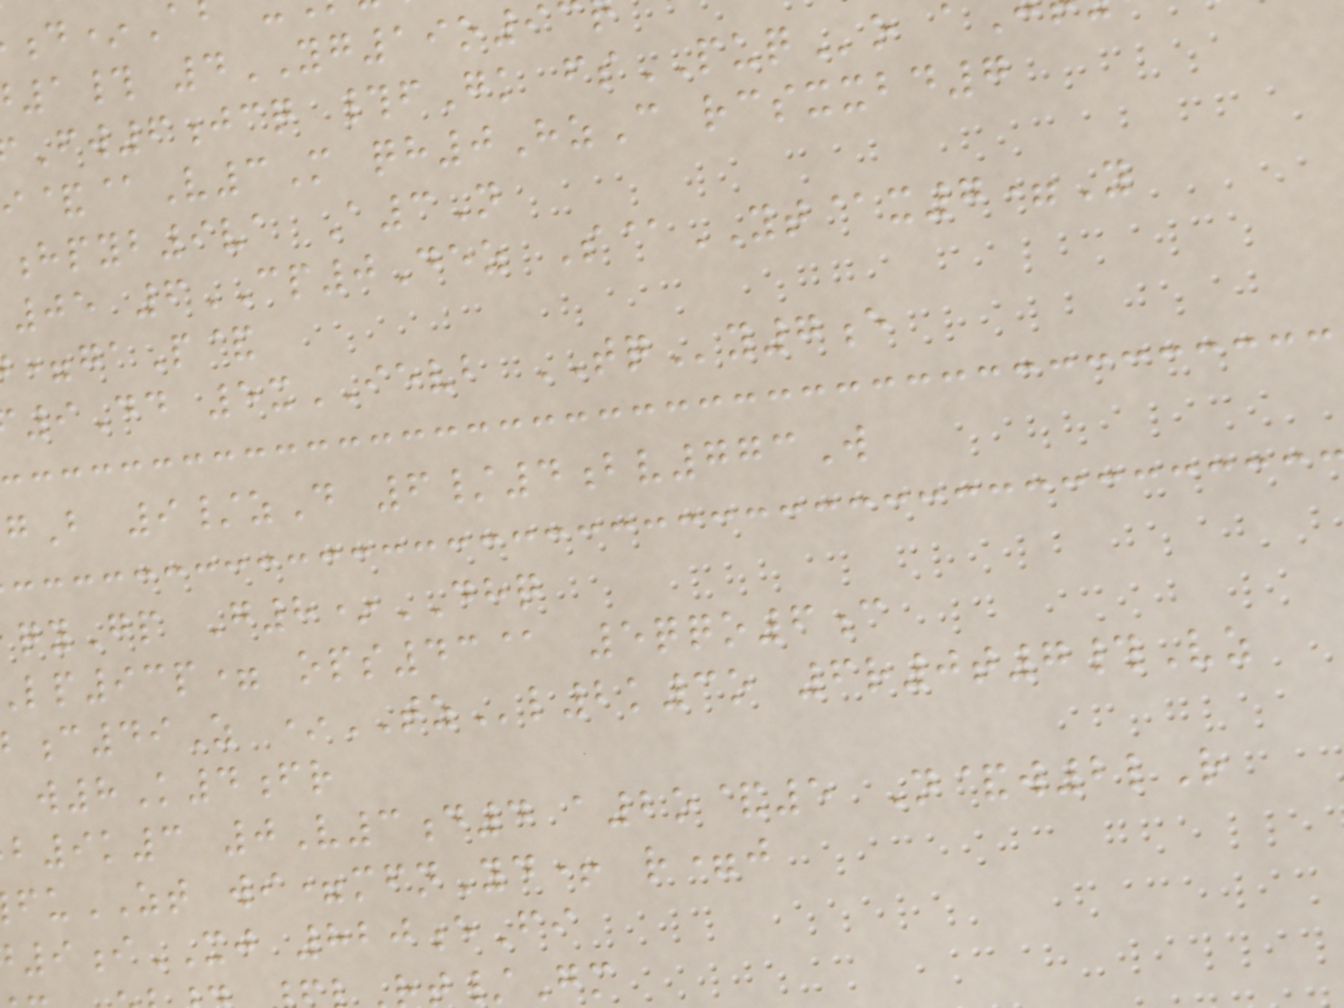1# 4YG19o9
Fw6jcq #fGk fsPUQo a
i&@V3M qh0HzC rcsxxbd7
hpyb9va A3N
05 6CP0Dez S@YT@x7=Y
=gaP&
9Dd 5xIEVB TQy7e
B 9/zD 6/4bv773W
qyGp G8*DHQ
lp93p= ops43@ 5qqo6c
c49Z *TZl2k3o 6r0t7#Vz
w8K4fr
b9k3 0V3d4 a2o&5 N&w2lR
uZT wi=mfnYd+ r=j
9iXJ 820eFi
t/Gm
